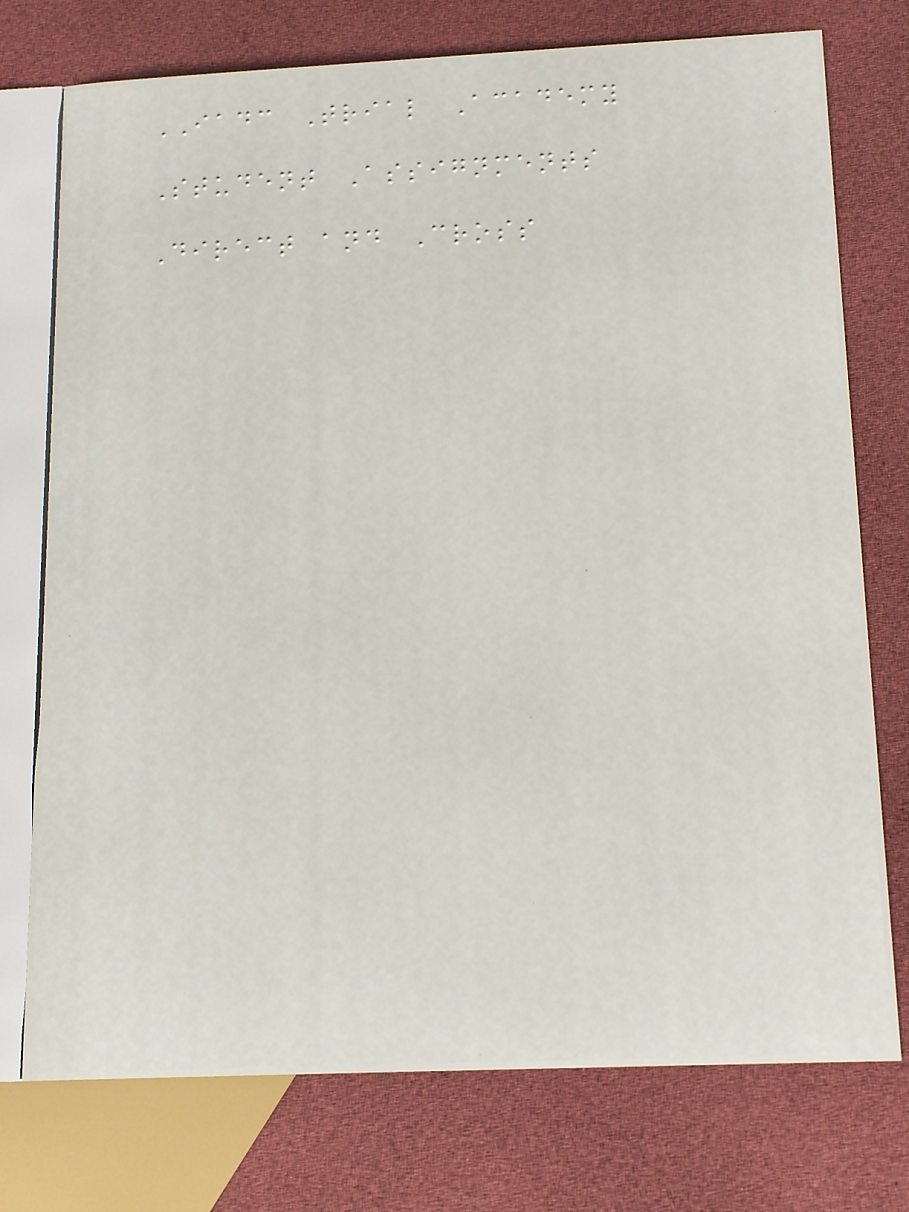IADC Trial Academy
Student Assignments
Direct and Cross
